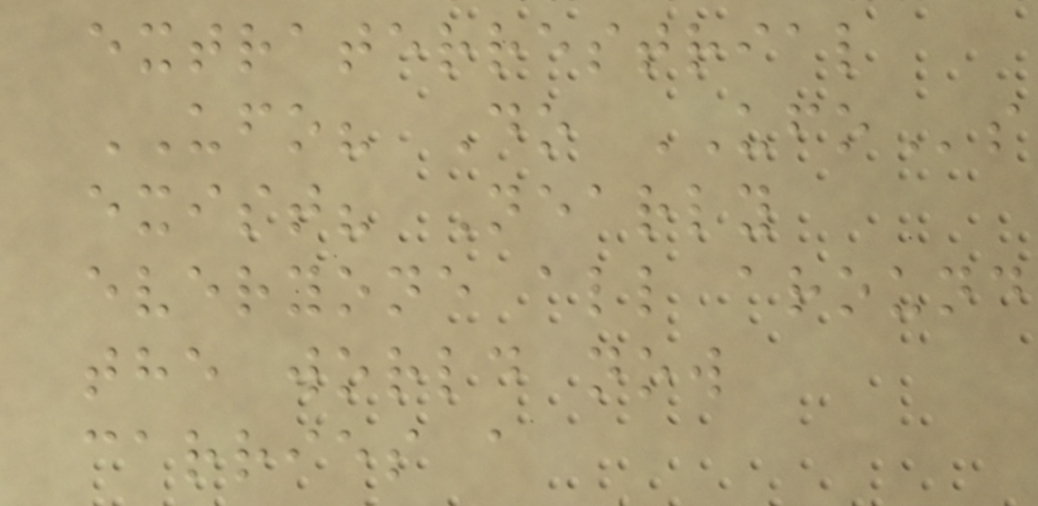extraterrestrial
UFO? Do UFOs
exist? Nearly
everyone all around
the world now
carries a
